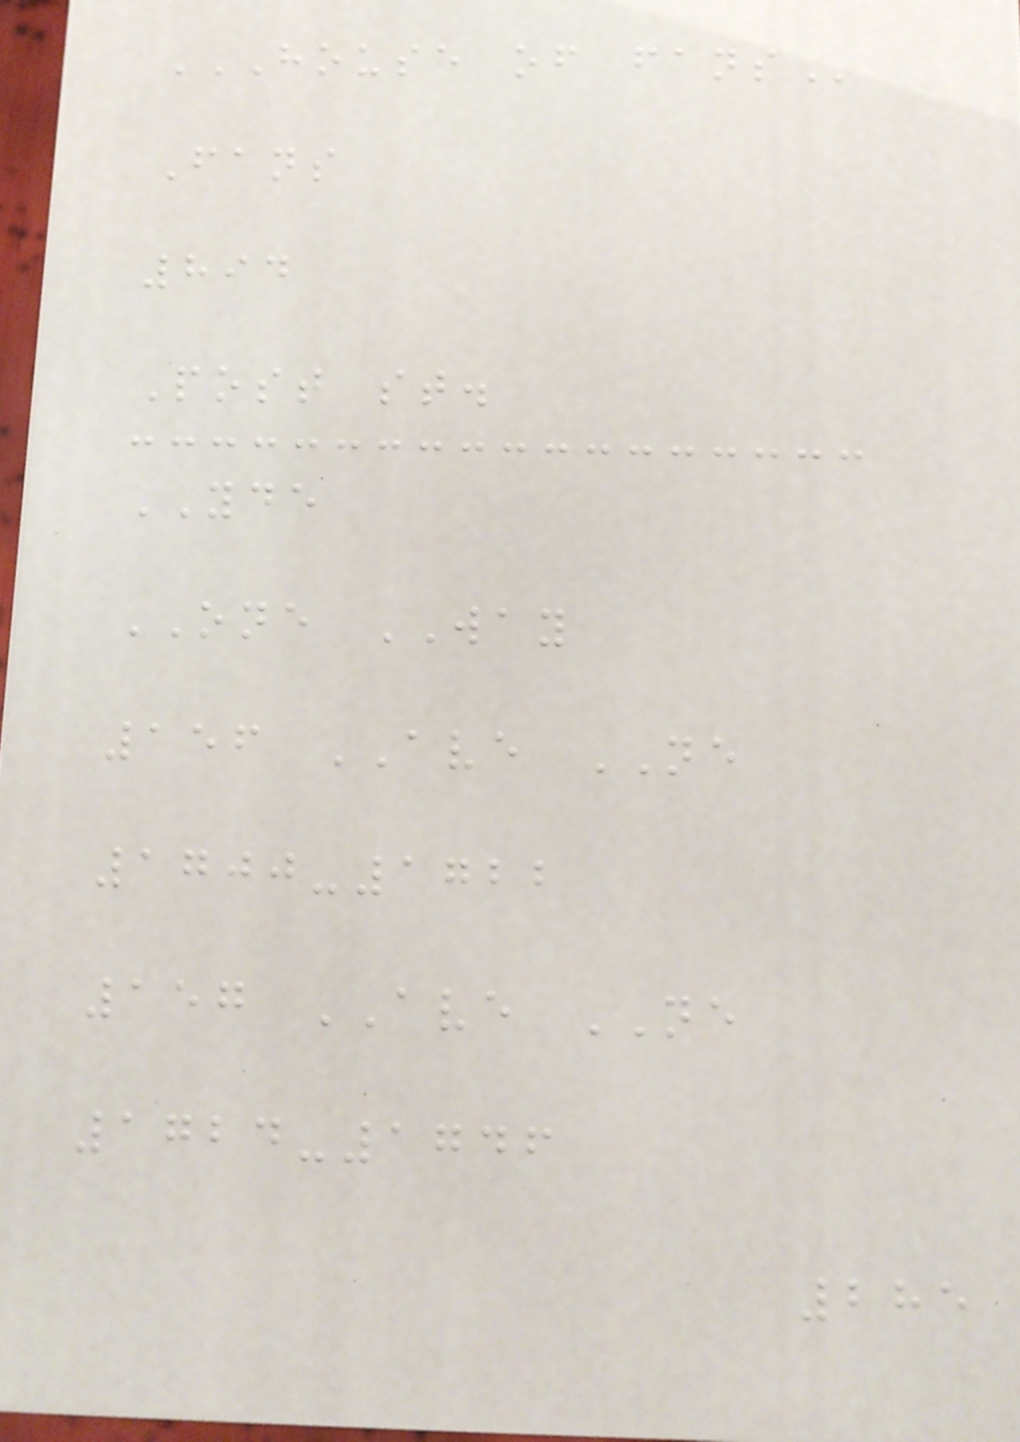HOUSE OF FANS
Fans
894
Post st.
YDE
ONE WAY
156 AVE NE
1700-1722
157 AVE NE
1724-1746
285
